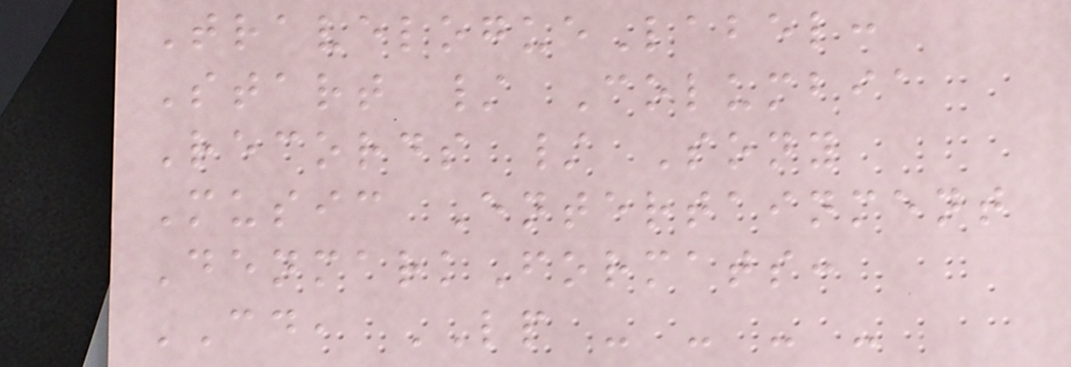TravelogueLabel:
Start / Columbia
Records / Sony
Music Entertainment
DenmarkFormats:
CD, LP - - - -
